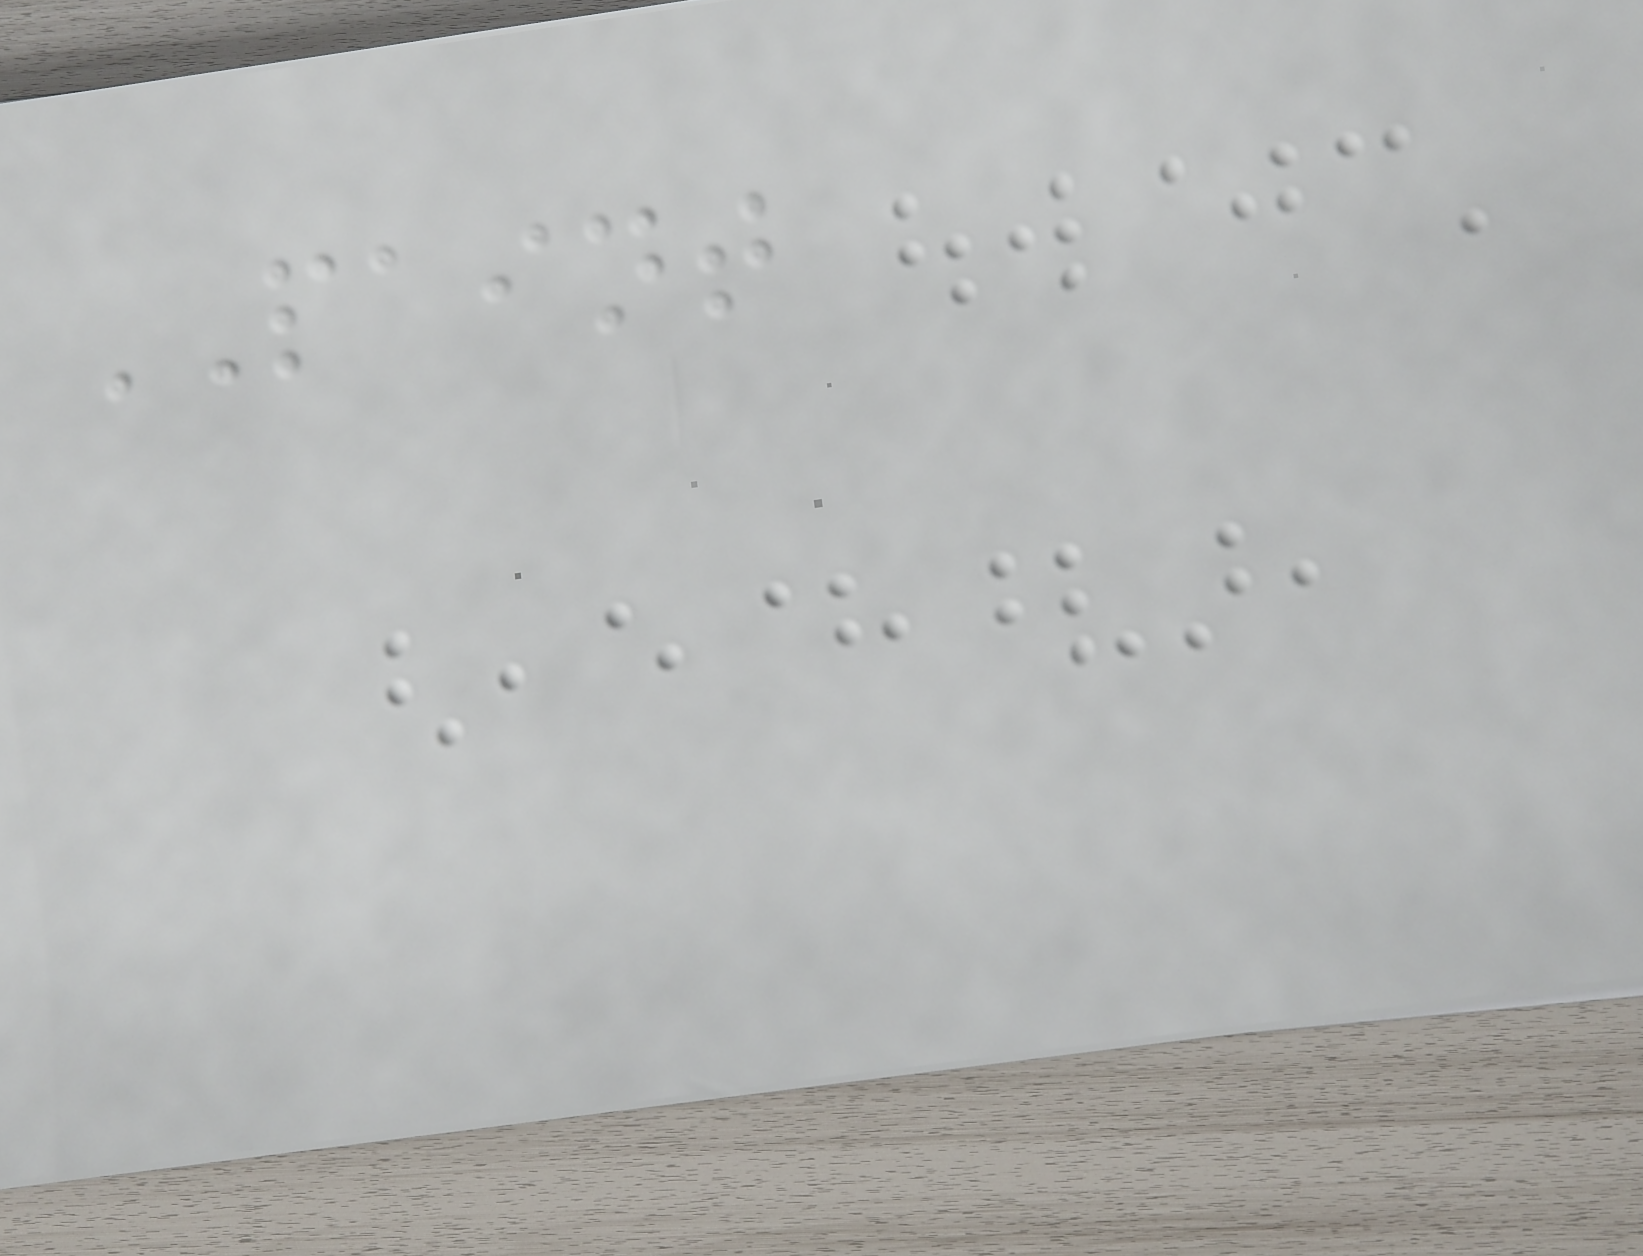PAINT
